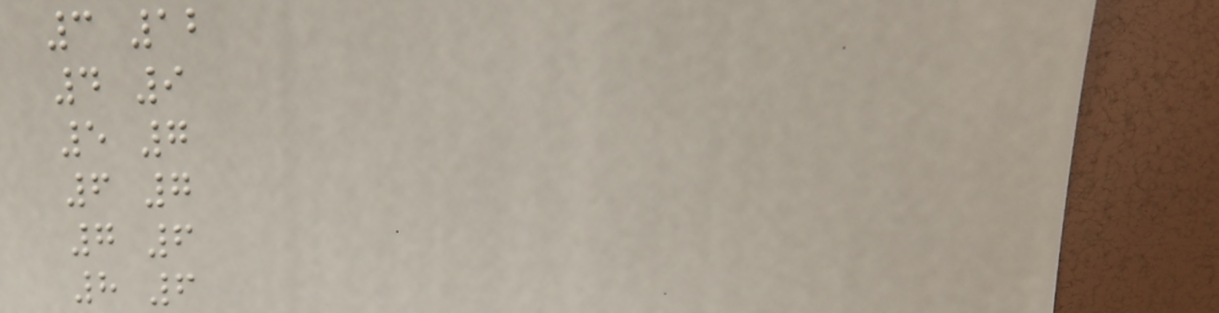3 12
4 9
5 7
6 7
7 6
8 6
